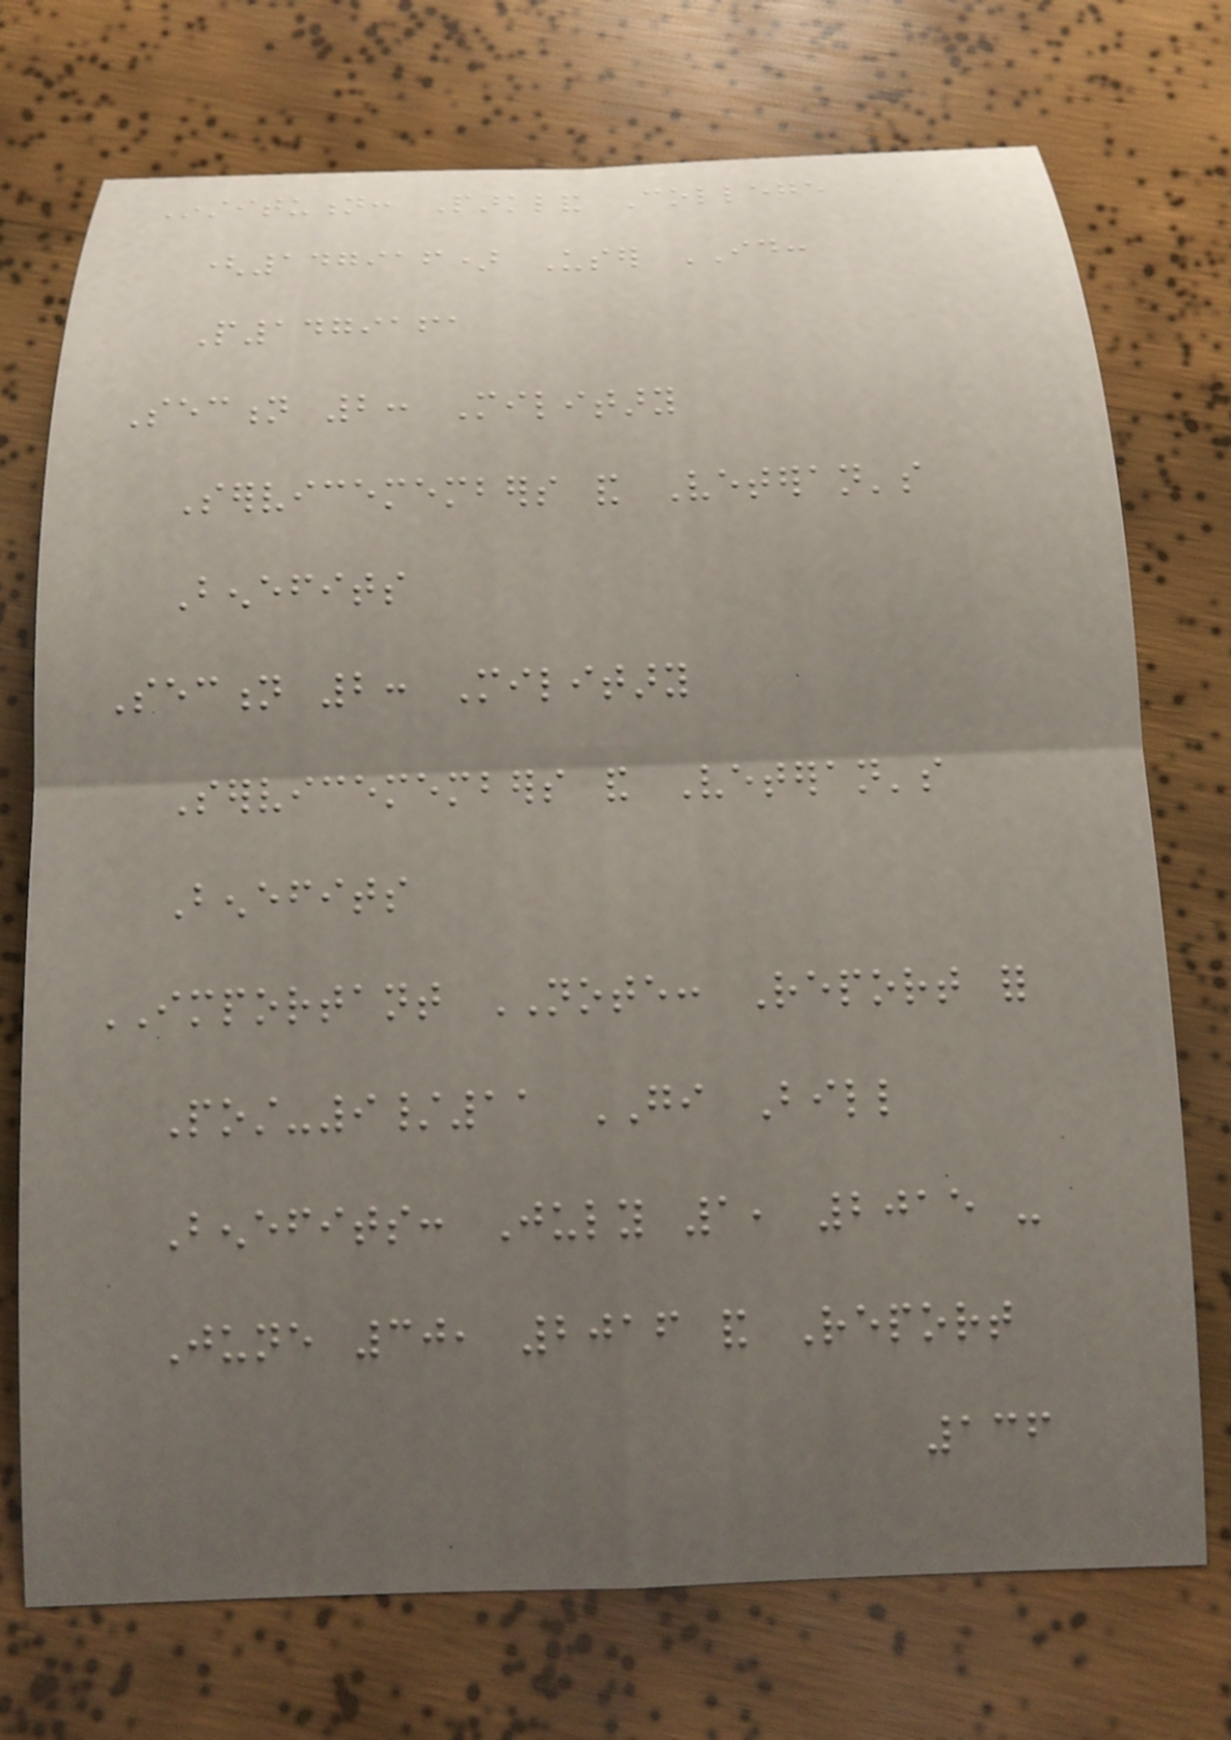Institution: Parkland College
(147916) User ID:
P1479161
Section 2: Military
Servicemembers and Veteran's
Benefits
Section 2: Military
Servicemembers and Veteran's
Benefits
IMPORTANT NOTE: Report for
Post-9/11 GI Bill
Benefits: July 1, 2015 -
June 30, 2016 and Report
136
